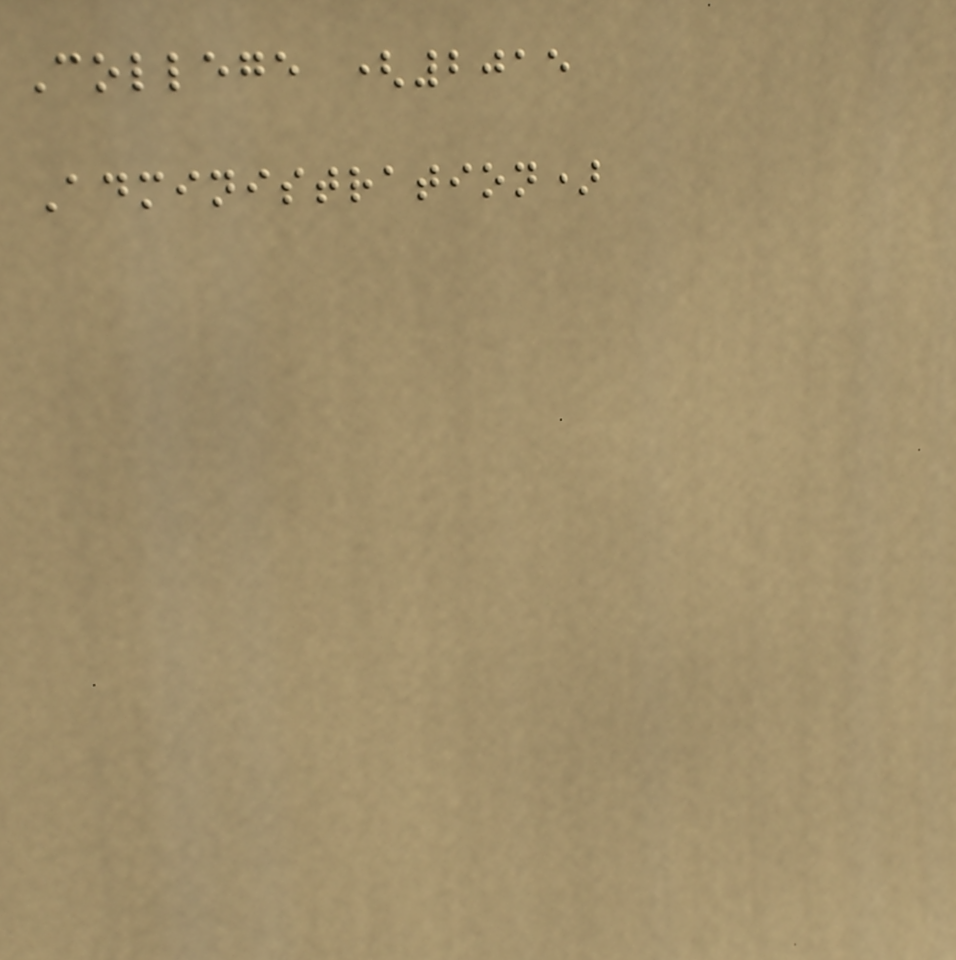College (2015
Administration)
